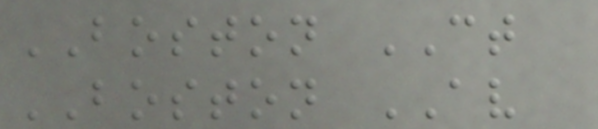BOSTON CT
BOSTON AV
